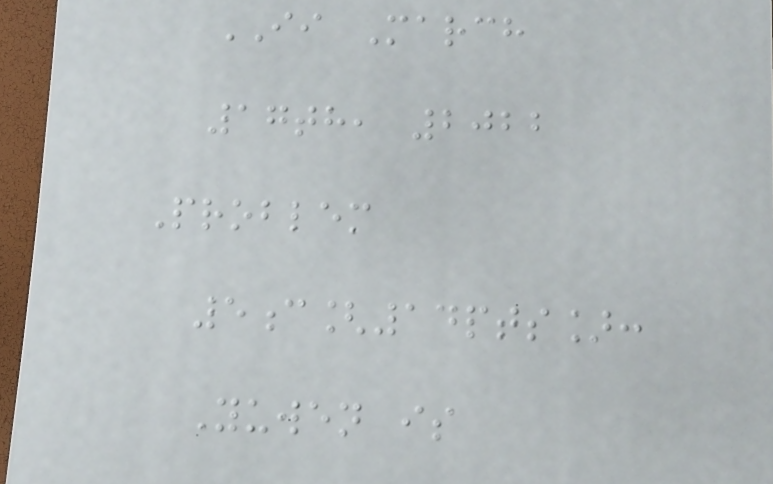II March
17th, 2022
Problem
5c[14pts]:
Yuwen is
